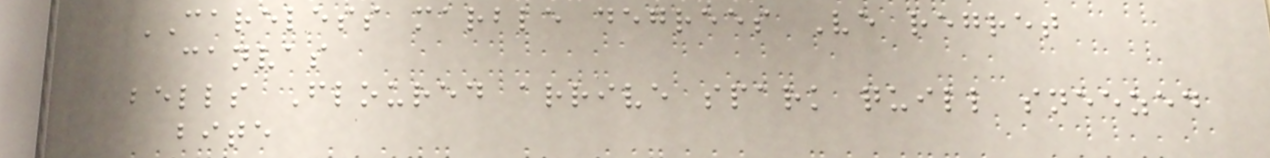CARELESS marble degrees Ve regret
canvas
bells Floured arrive spark quill sneezed
bite
